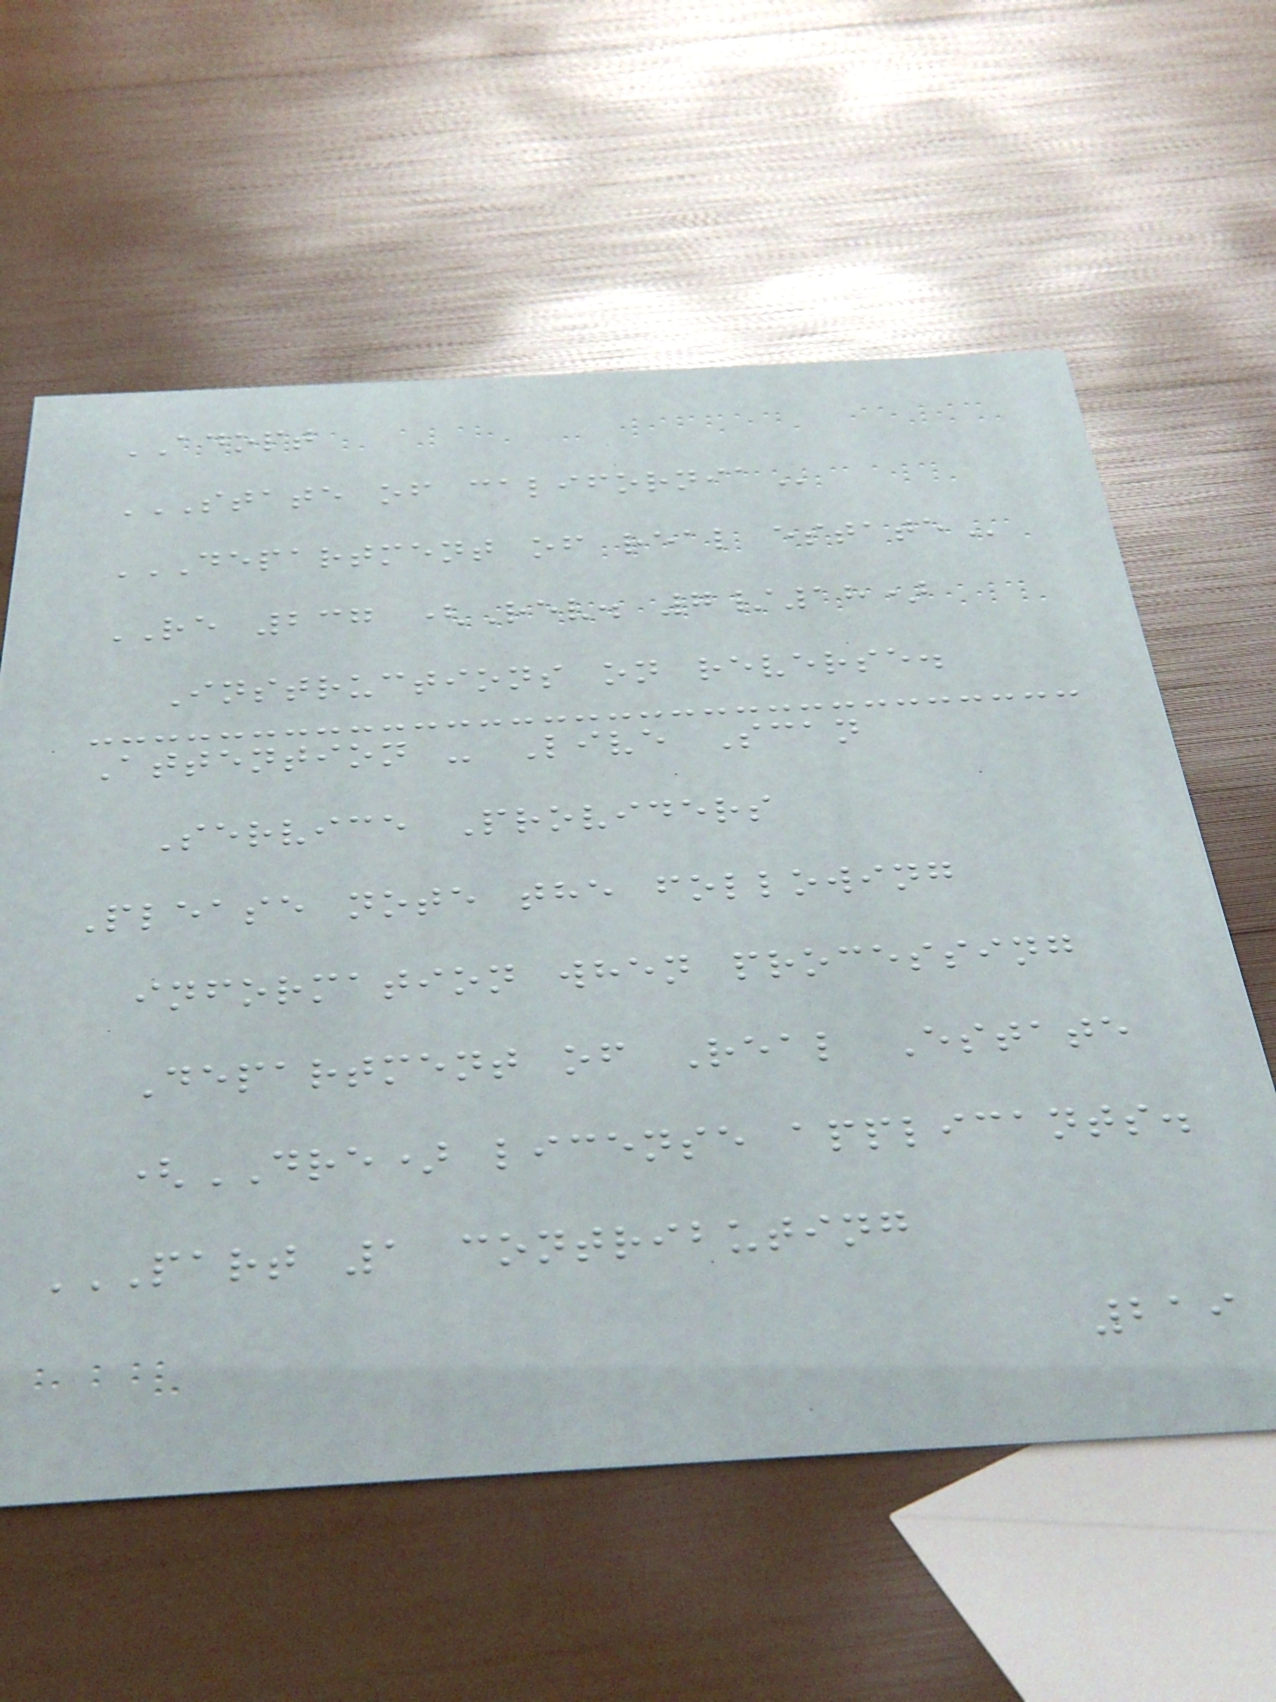ADOPT
STATE OF CALIFORNIA
DEPARTMENT OF REAL ESTATE
RE 237 (Rev. 7/18)
Instructions on reverse.
Attention - Live Scan
Service Providers
Please note the following
information when processing
Department of Real Estate
(DRE) license applicants.
PART 1 CONTRIBUTING
219
